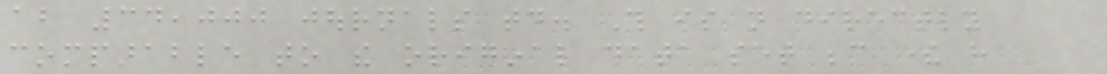about 34,000 journals today. This is not directly
comparable to the original data set because there have
